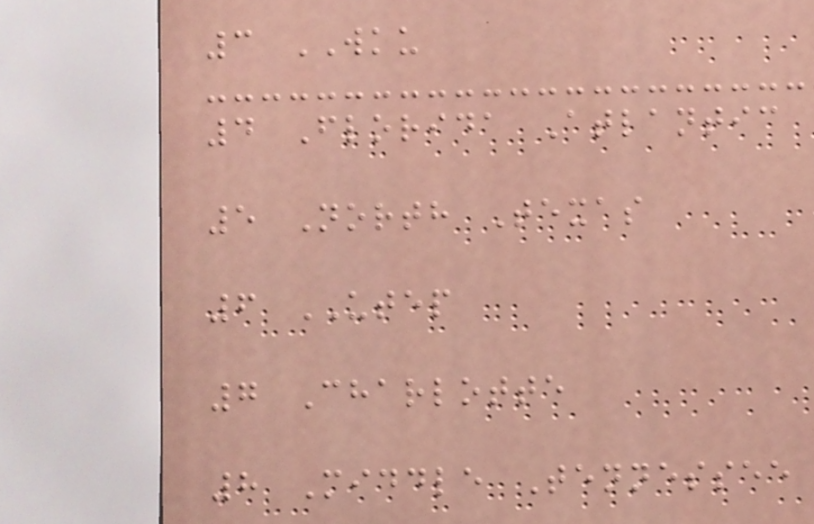3 WKU
4 Florida Atlantic
5 North Texas
6 UTEP
7 Charlotte
8 Middle Tennessee
